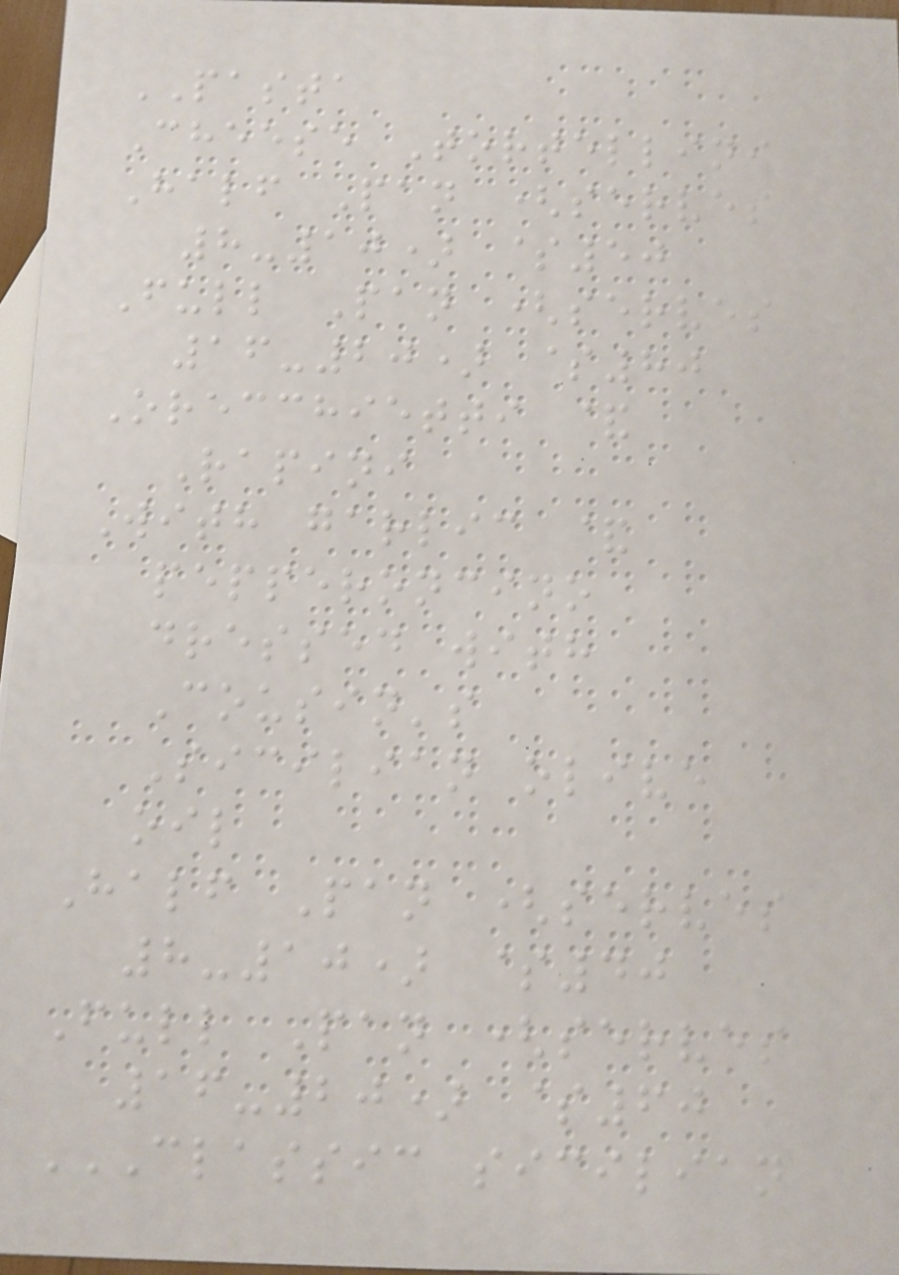PASTA
Cheese Tortellini
Half Pan (serves
8-10) $50
Full Pan (serves
16-20) $80
Orecchietti &
Rapini
With garlic &
pepperoncino
dressed with
Cousin's
Sicilian olive
oil
Half Pan (serves
8-10) $40
Full Pan (serves
16-20) $60
CLASSIC SICILIAN
